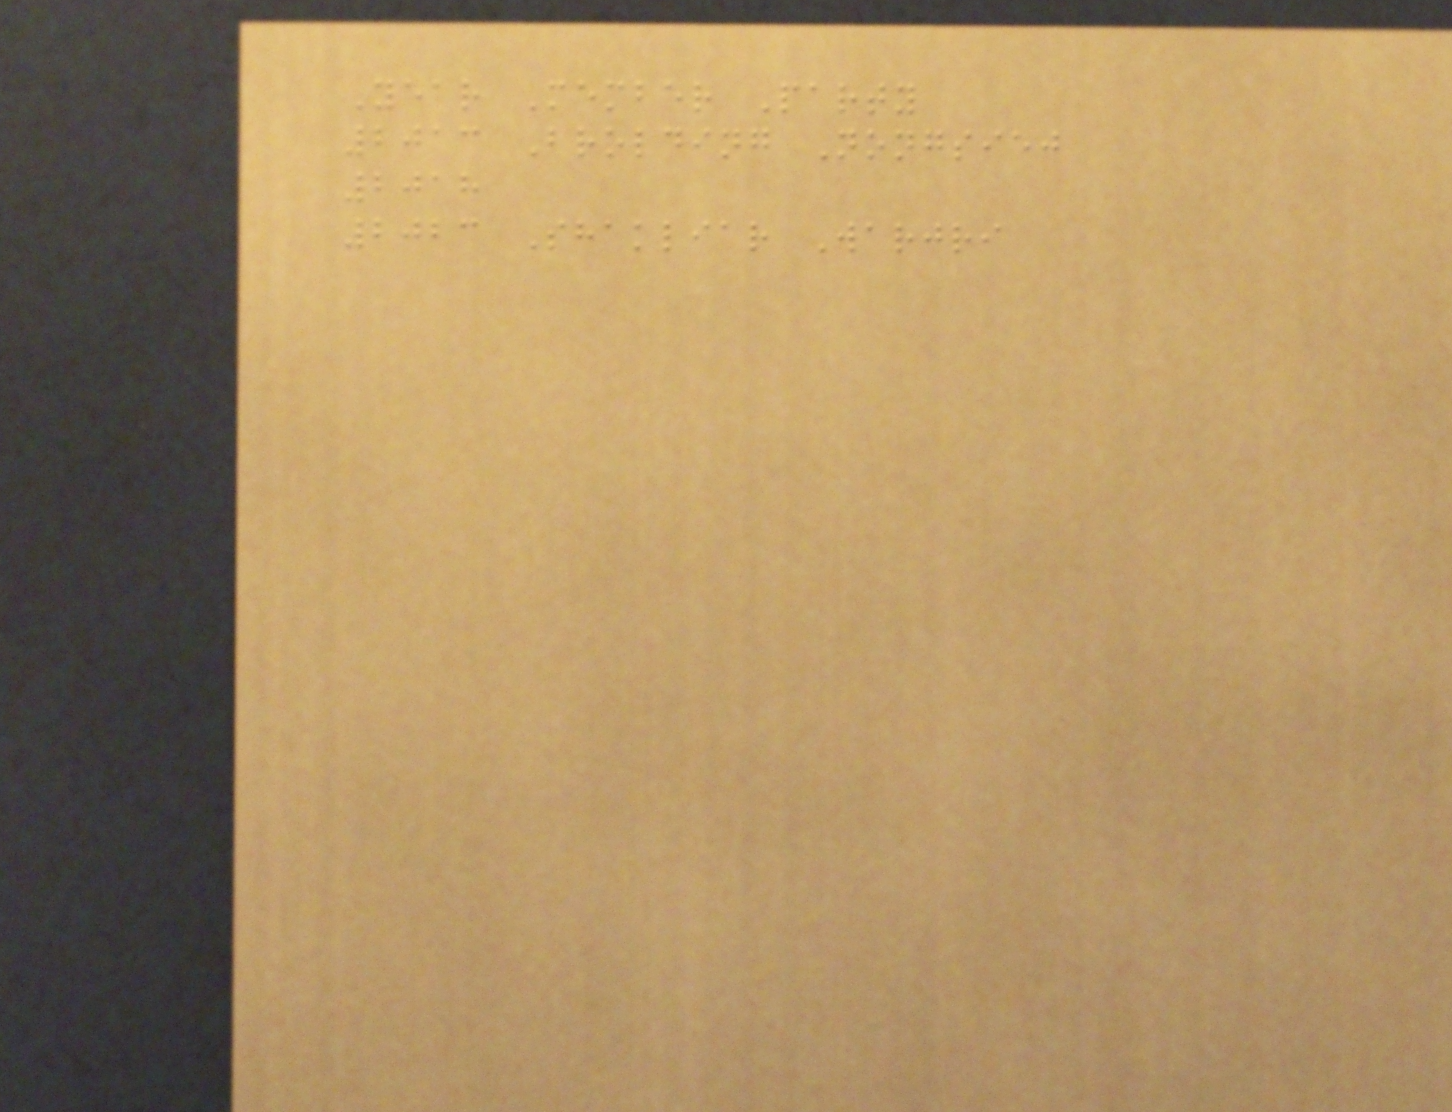Year Member Party
2013 Brolding Nongsiej
2018
2023 Shakliar Warjri
